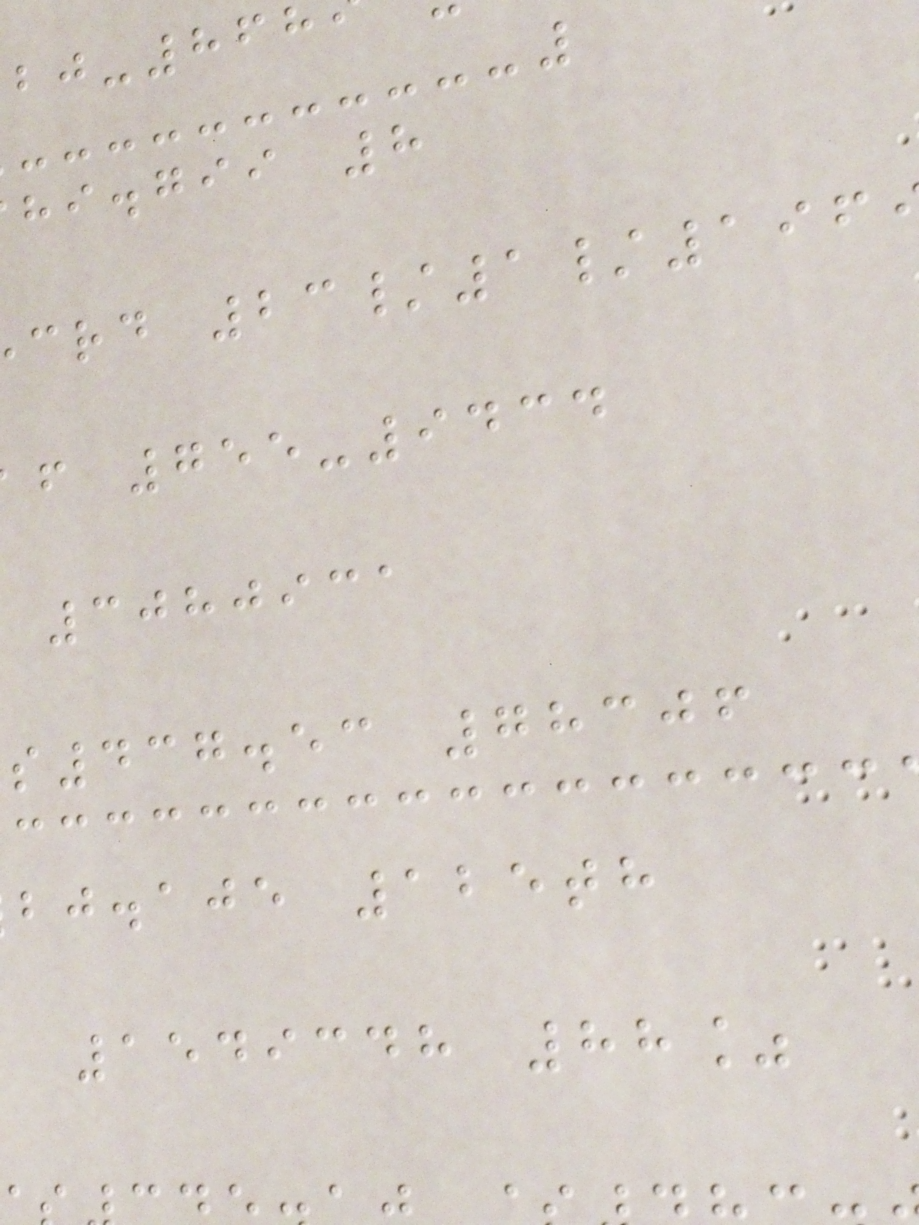hi.gii 8
crd 23/1/196
f 755-9434
3080931
437.53 78306
bj.aje 125th
1549348 88%
